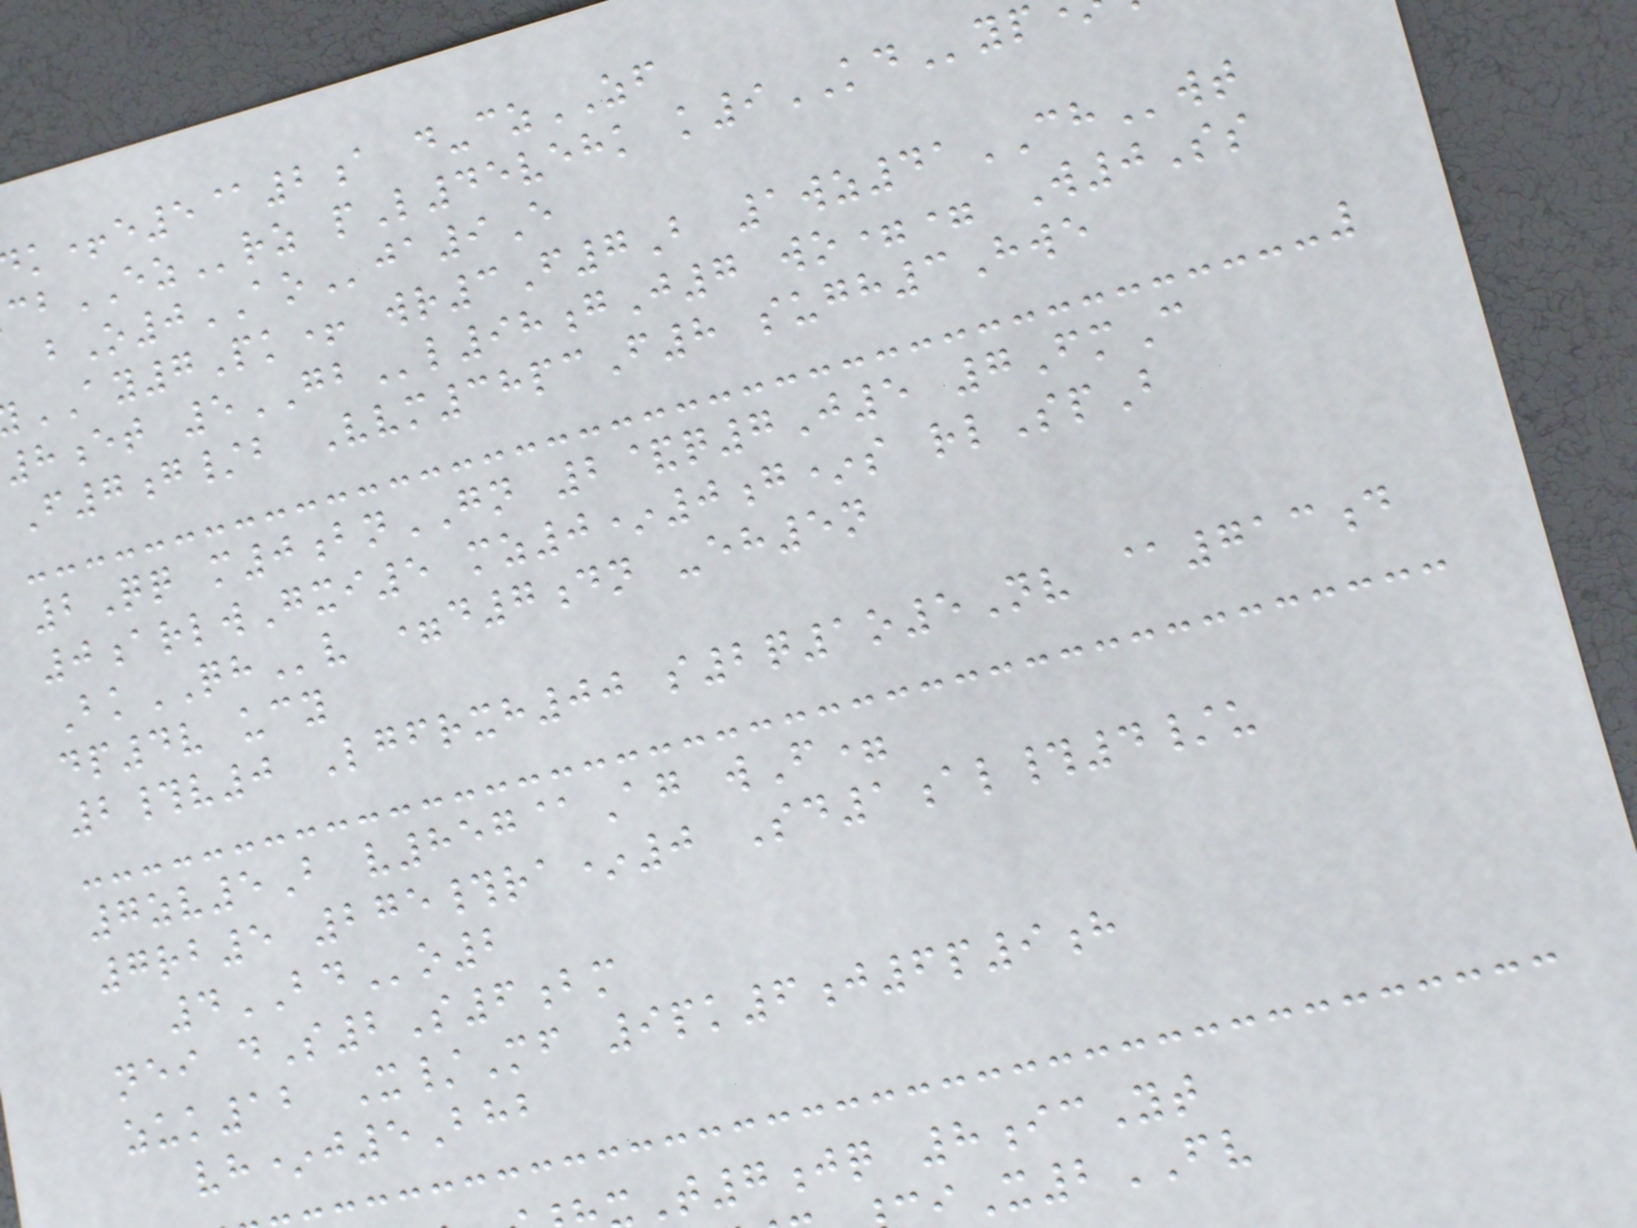k+e5@2a d-czZF
EZrz pL45vehk k9KDyp
bO0AOja9E
AY7Pk+ wr3F7B 1wz41CHwt
8et 5GBl98gJ7 wo== W0Ss
F7g/b Vvm38pcF8 sugh3Hwe
2Qq m0bnGN 2&q7J5 7FmC
0arlwGxi5 mz0*0g*s rlSpB
BkQHv =d7dn -eh5n
dp4v ucy
2#v0 Lgfrxh00 s2q1o5Nv @713d
7zv5B v857@Ag wF=
7rb5 275#ra*0 Sd1al#4/u
4BDo2
nei dS2S6bm
zuk12 X/Mf 9pk6j6p9h
vh*j5Bhb
T7jq 8icYt
X2FV
